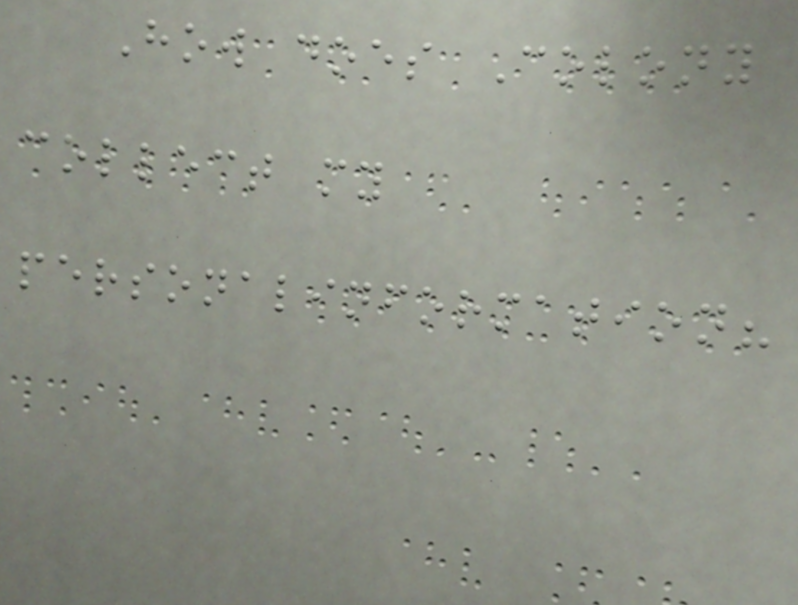How does Colony
collect my
personalinformation?
